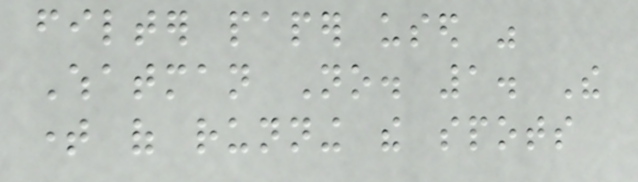filter paper used was
Whatman No. 1. The
time of running the spots
